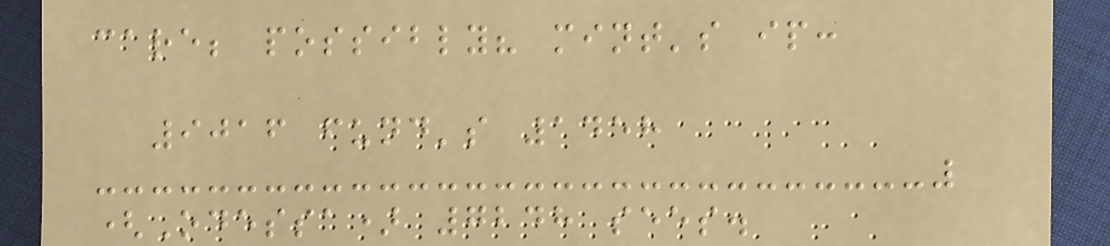care; possibly? mint's ip:
9016 fund's 1458
(Odessa) 7248 sees.
